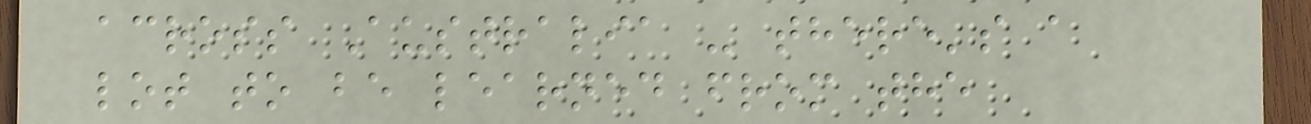across Australia - there's a
lot to be learned from the
